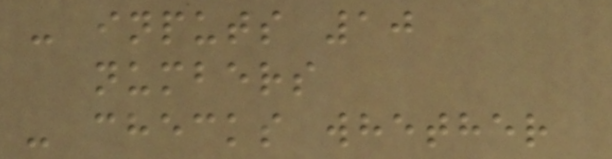- inputs 10
numbers
- checks whether
